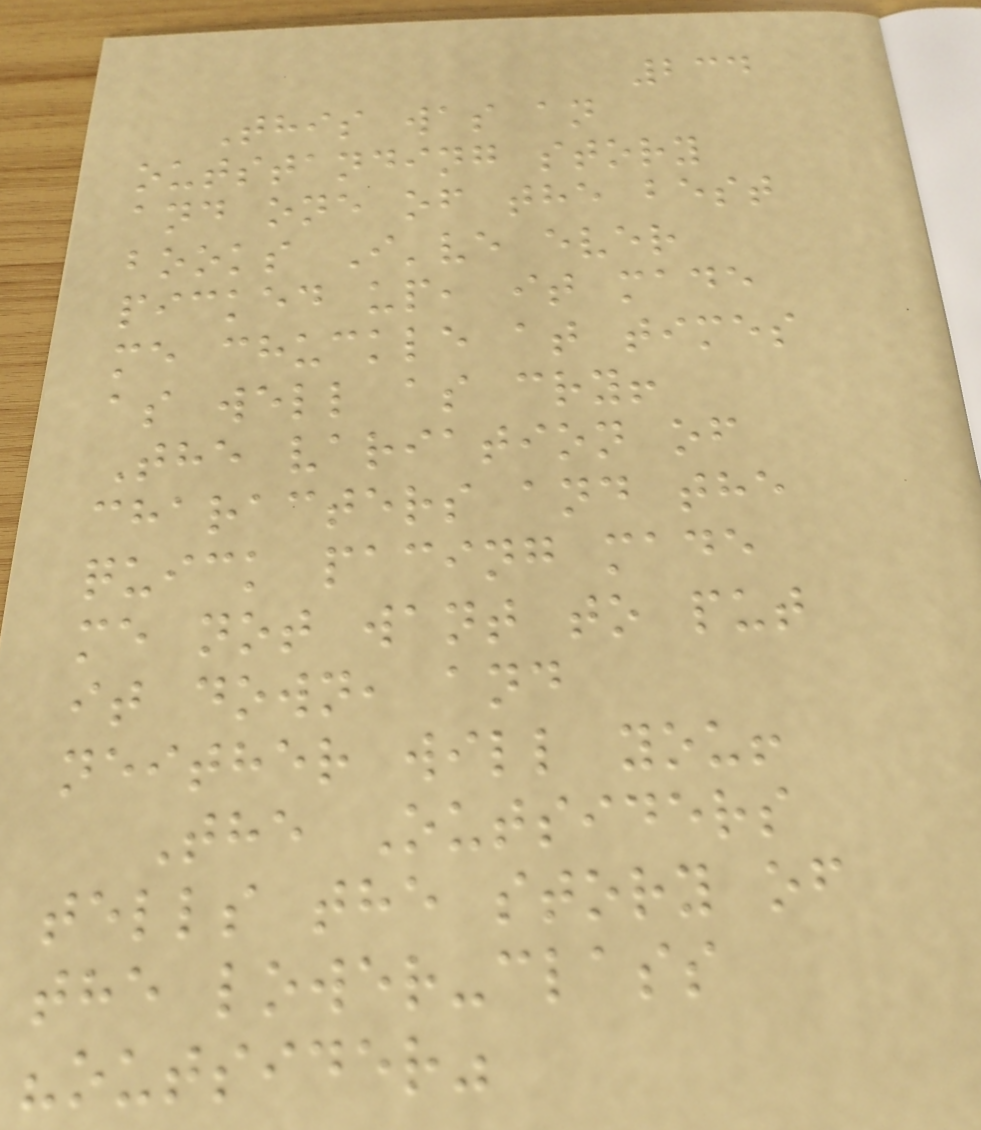234
This was an
outstanding story
and one of the best
books I've ever
picked up, it made
me chuckle at times
as well as cry!
The variation of
characters and the
quick pacing made
me not want to put
it down, and
neither will you!
The Outsiders
tells the story of
the lower-class
"outsider"
